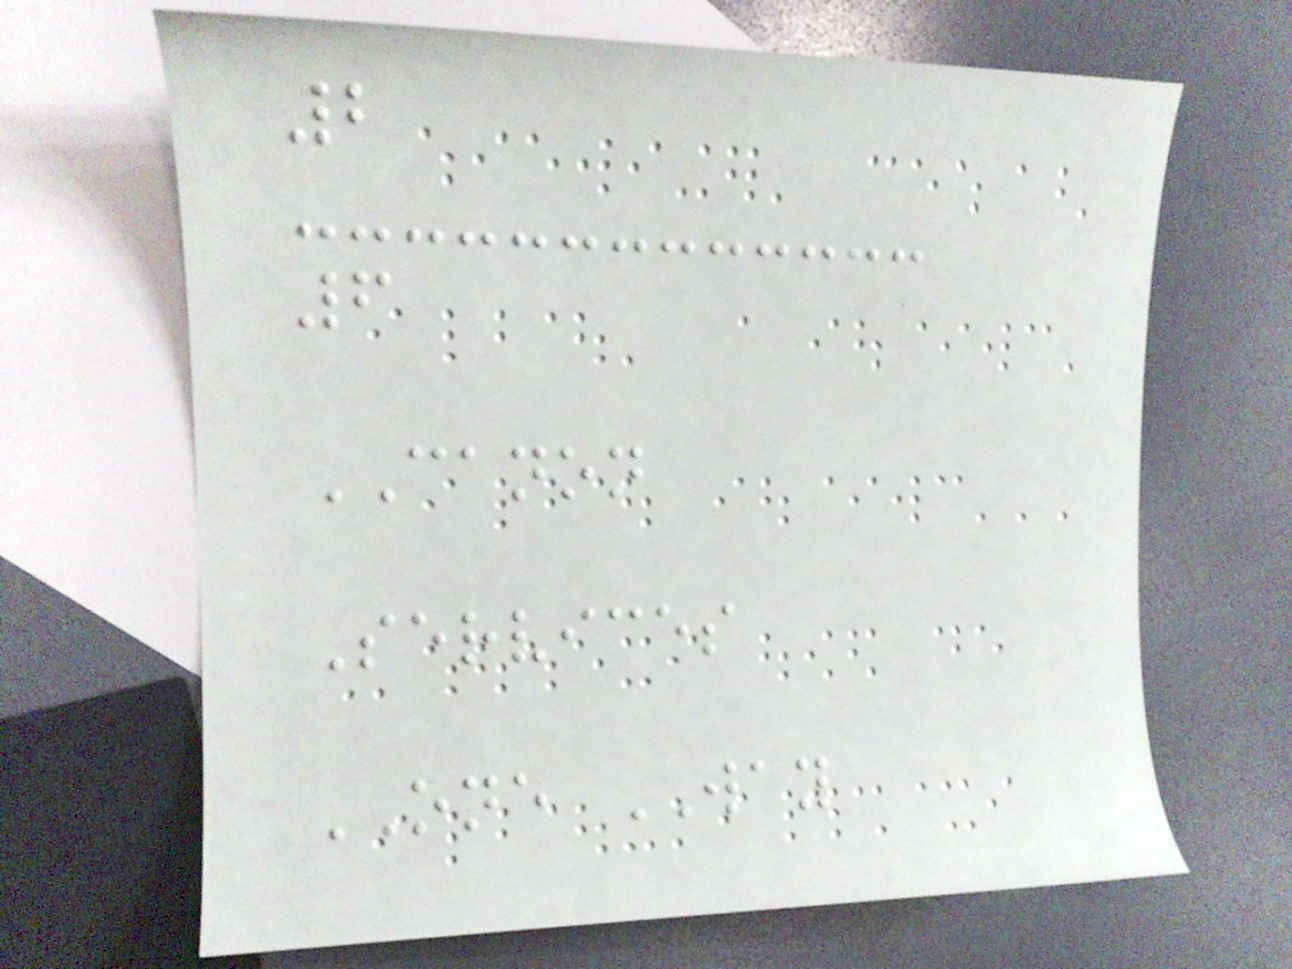2
6
CANON
Services
ONE WAY
